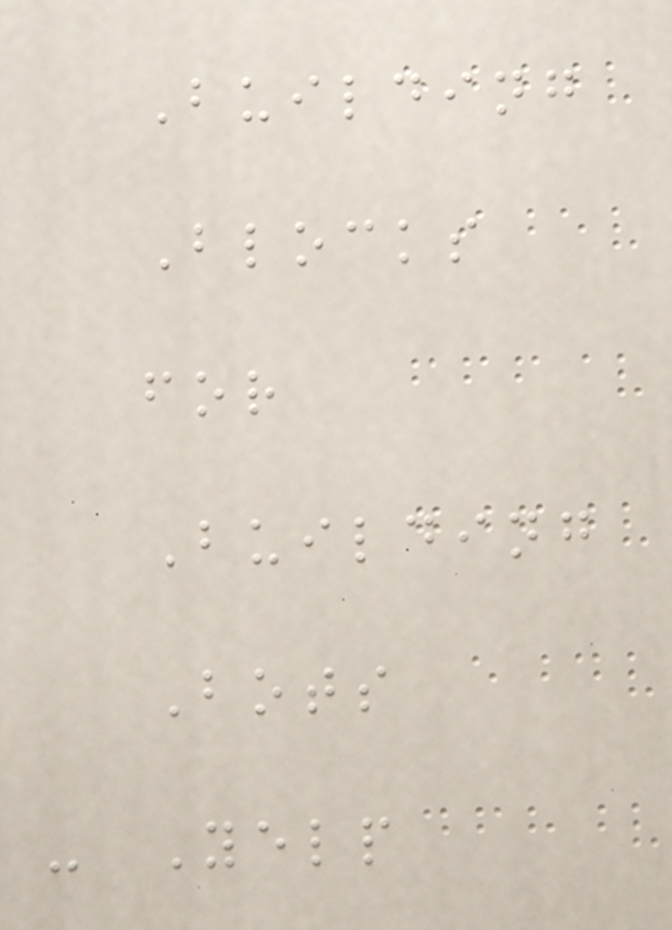Building
Blocks
for
Building
Bots
- Yelp
